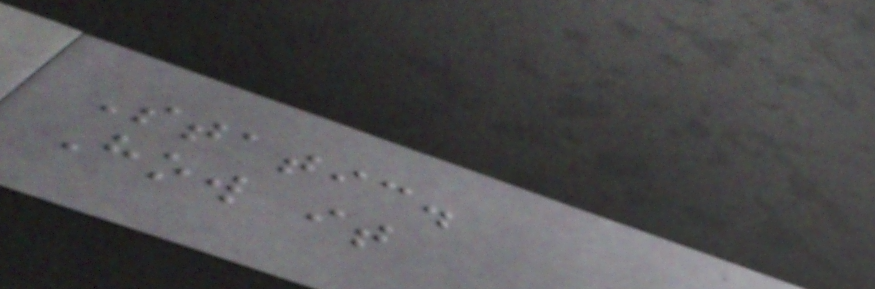Static.
How it
